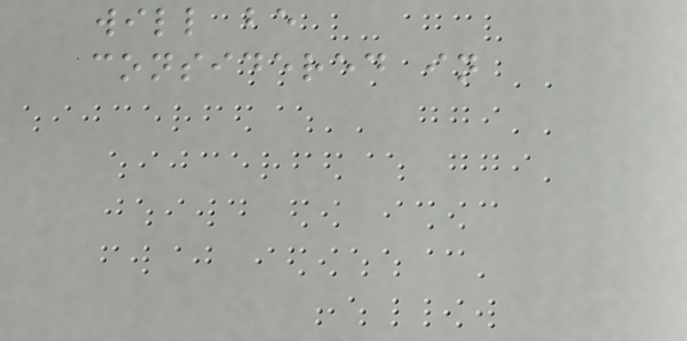will be
considered in
